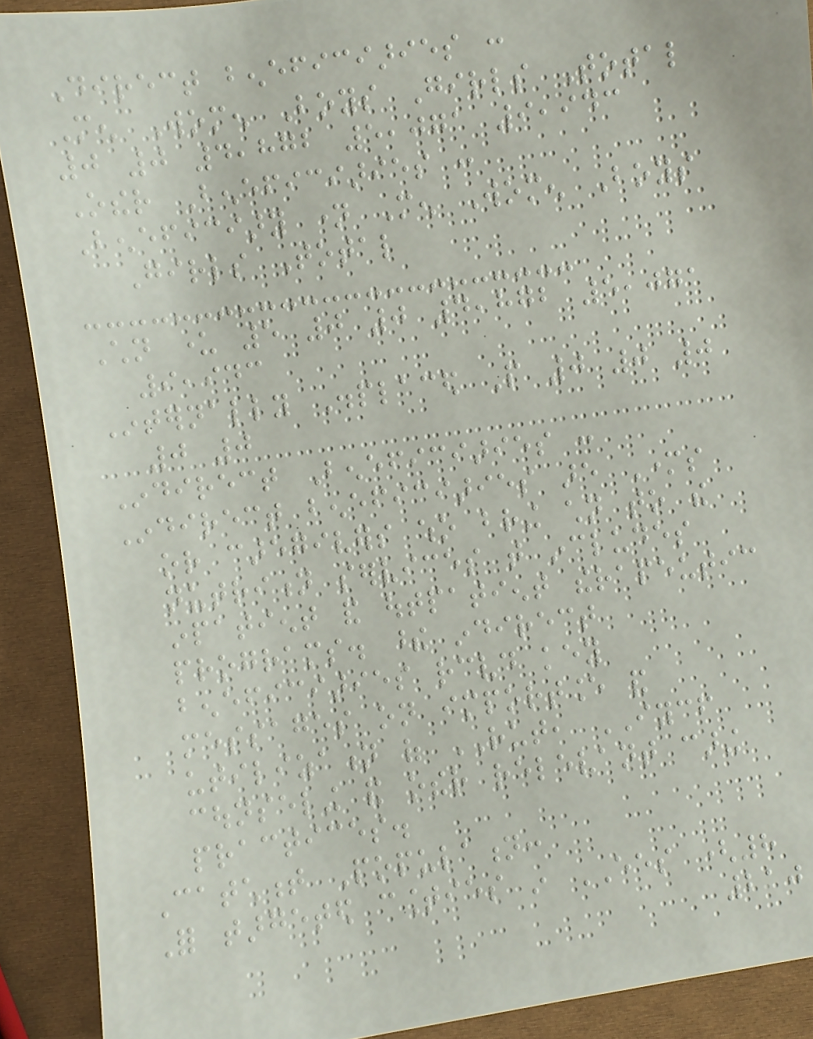Direct beneficiaries :
Men Women Boys Girls Total
0 0 4,872 5,071 9,943
Other Beneficiaries :
Beneficiary name Men Women Boys
Girls Total
Children under 5 0 0 4,872 5,071
9,943
Internally Displaced People 0 0 0
0 0
Indirect Beneficiaries :
Indirect beneficiaries are Mothers
or caregivers who bring children to the
nutrition services that includes
inpatient and outpatient therapeutic
programs. these indirect
beneficiaries received key
messages on importance and
utilization of RUT, IYCF
counseling and other relevant caring
practices.
Catchment Population:
For targeted counties in EES (8
210
